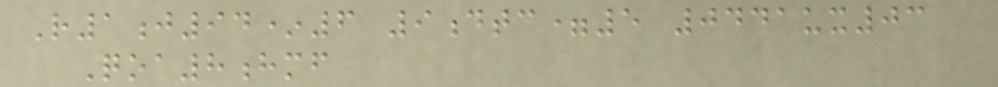R1j94*6 9dtc=5 0441ux03
Qoa8hmf
